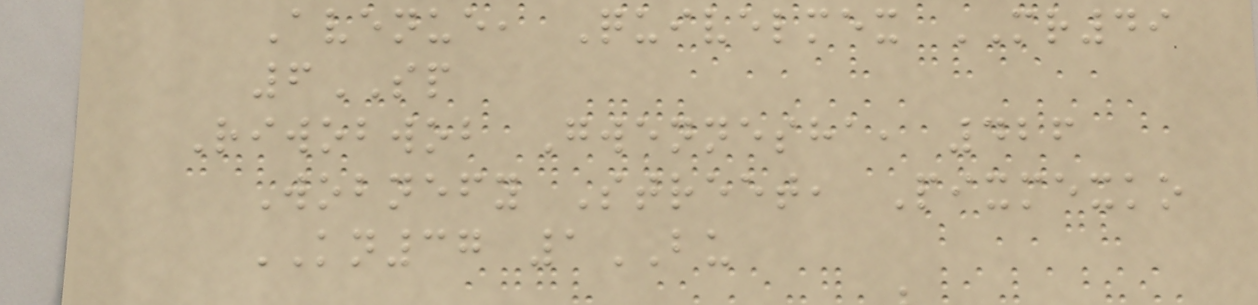Avenue, Quivelmex MR49
6SP
Riwobwob Gwennesha, 426
Wobnefy Street, Pixmexko
KN37 1BU
